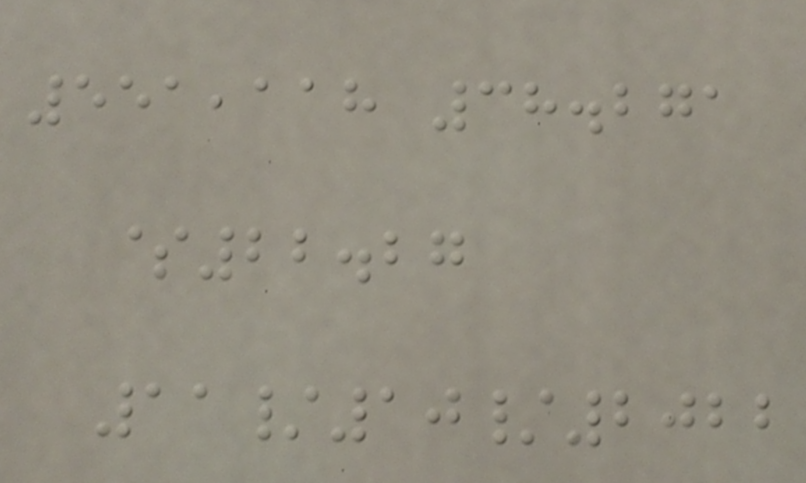551,118 38.271
$22.27
11/10/2022
